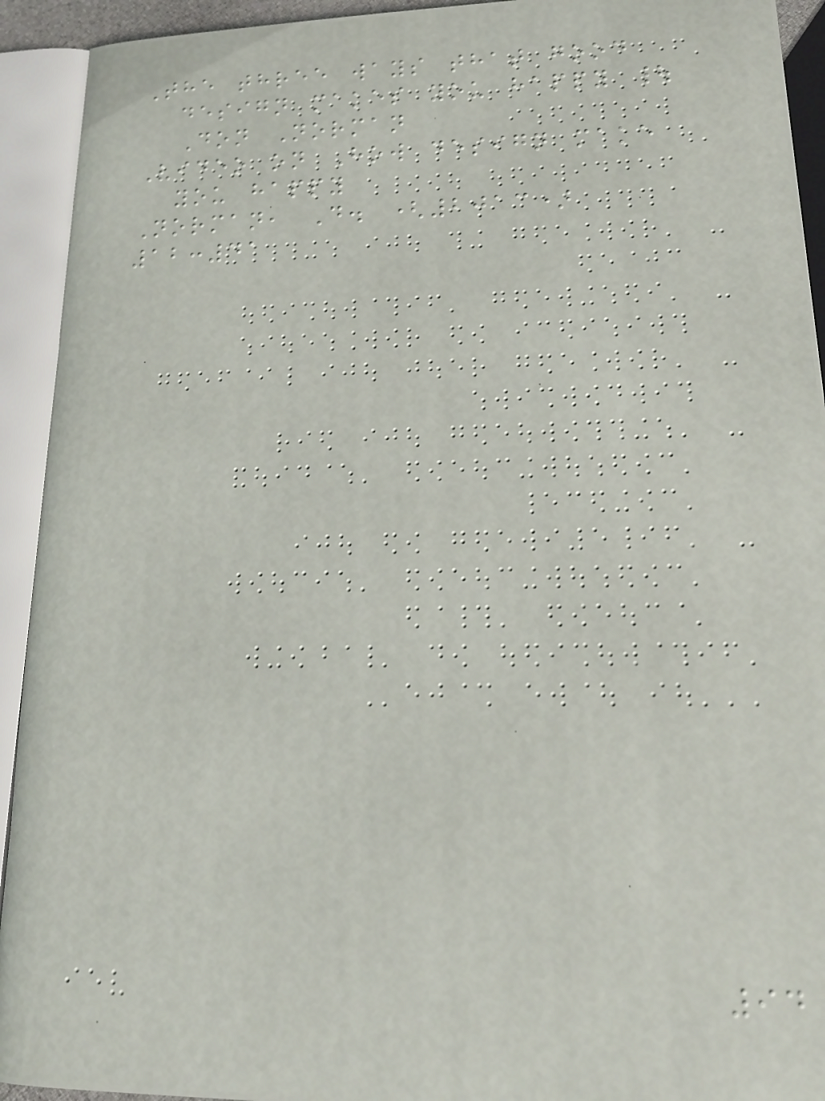The three ways that good
design makes you happy |
Don Norman
Video on How design make
you happy
Norman, D. (2013)
12:41
94
